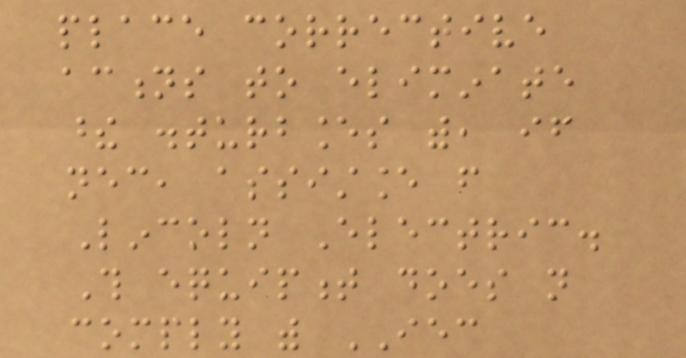place corrective
actions to eliminate
these disturbances with, if
necessary, assistance from
Lincoln Electric.
This equipment does not
comply with IEC
